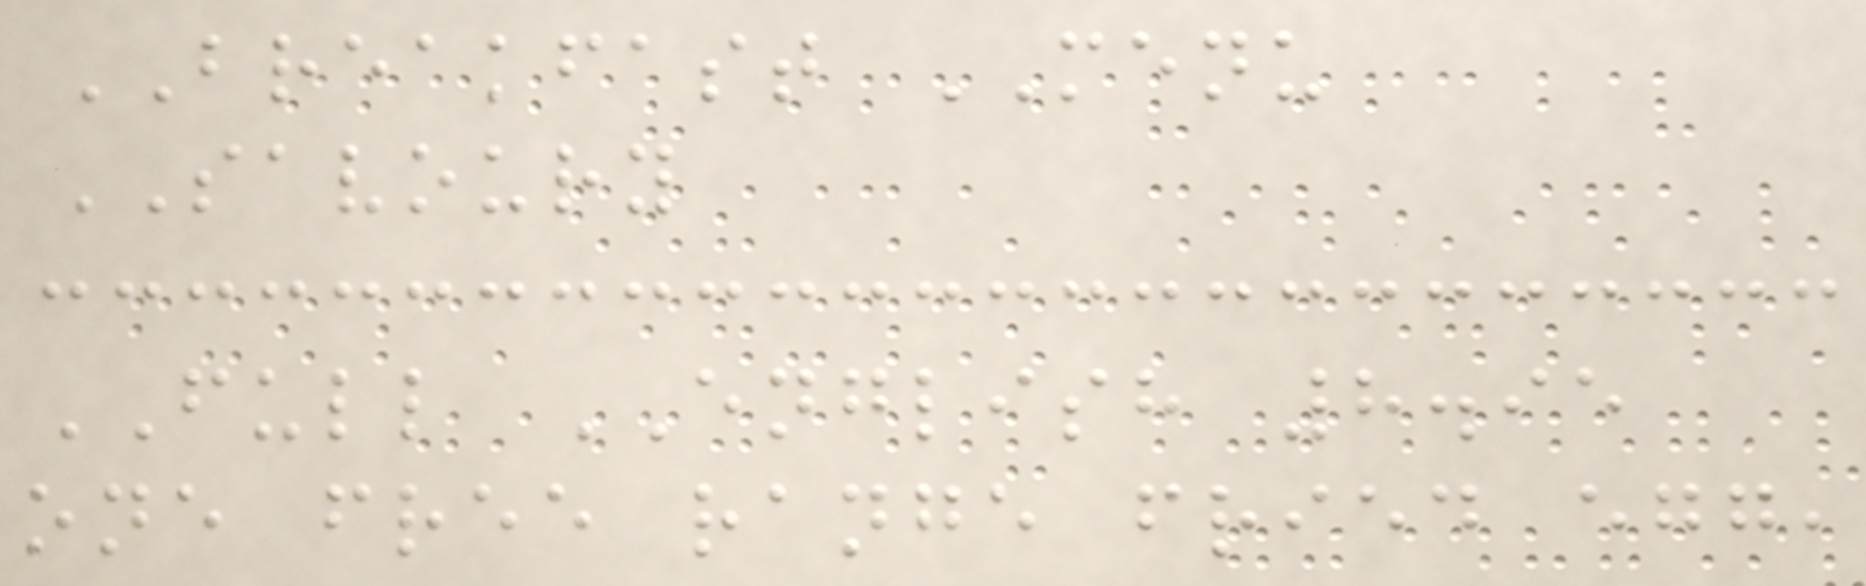BREAKFAST MENU
SAVOURY
FULL ENGLISH 8.95
one free range fried egg,
